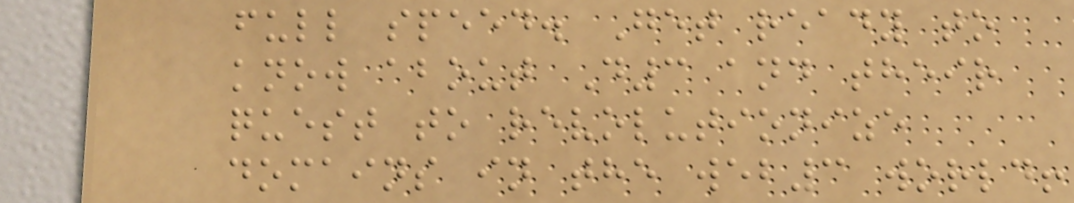full speed. Get ready to
know about D3 and their
quest to revolutionize
domains in the web3 world!
